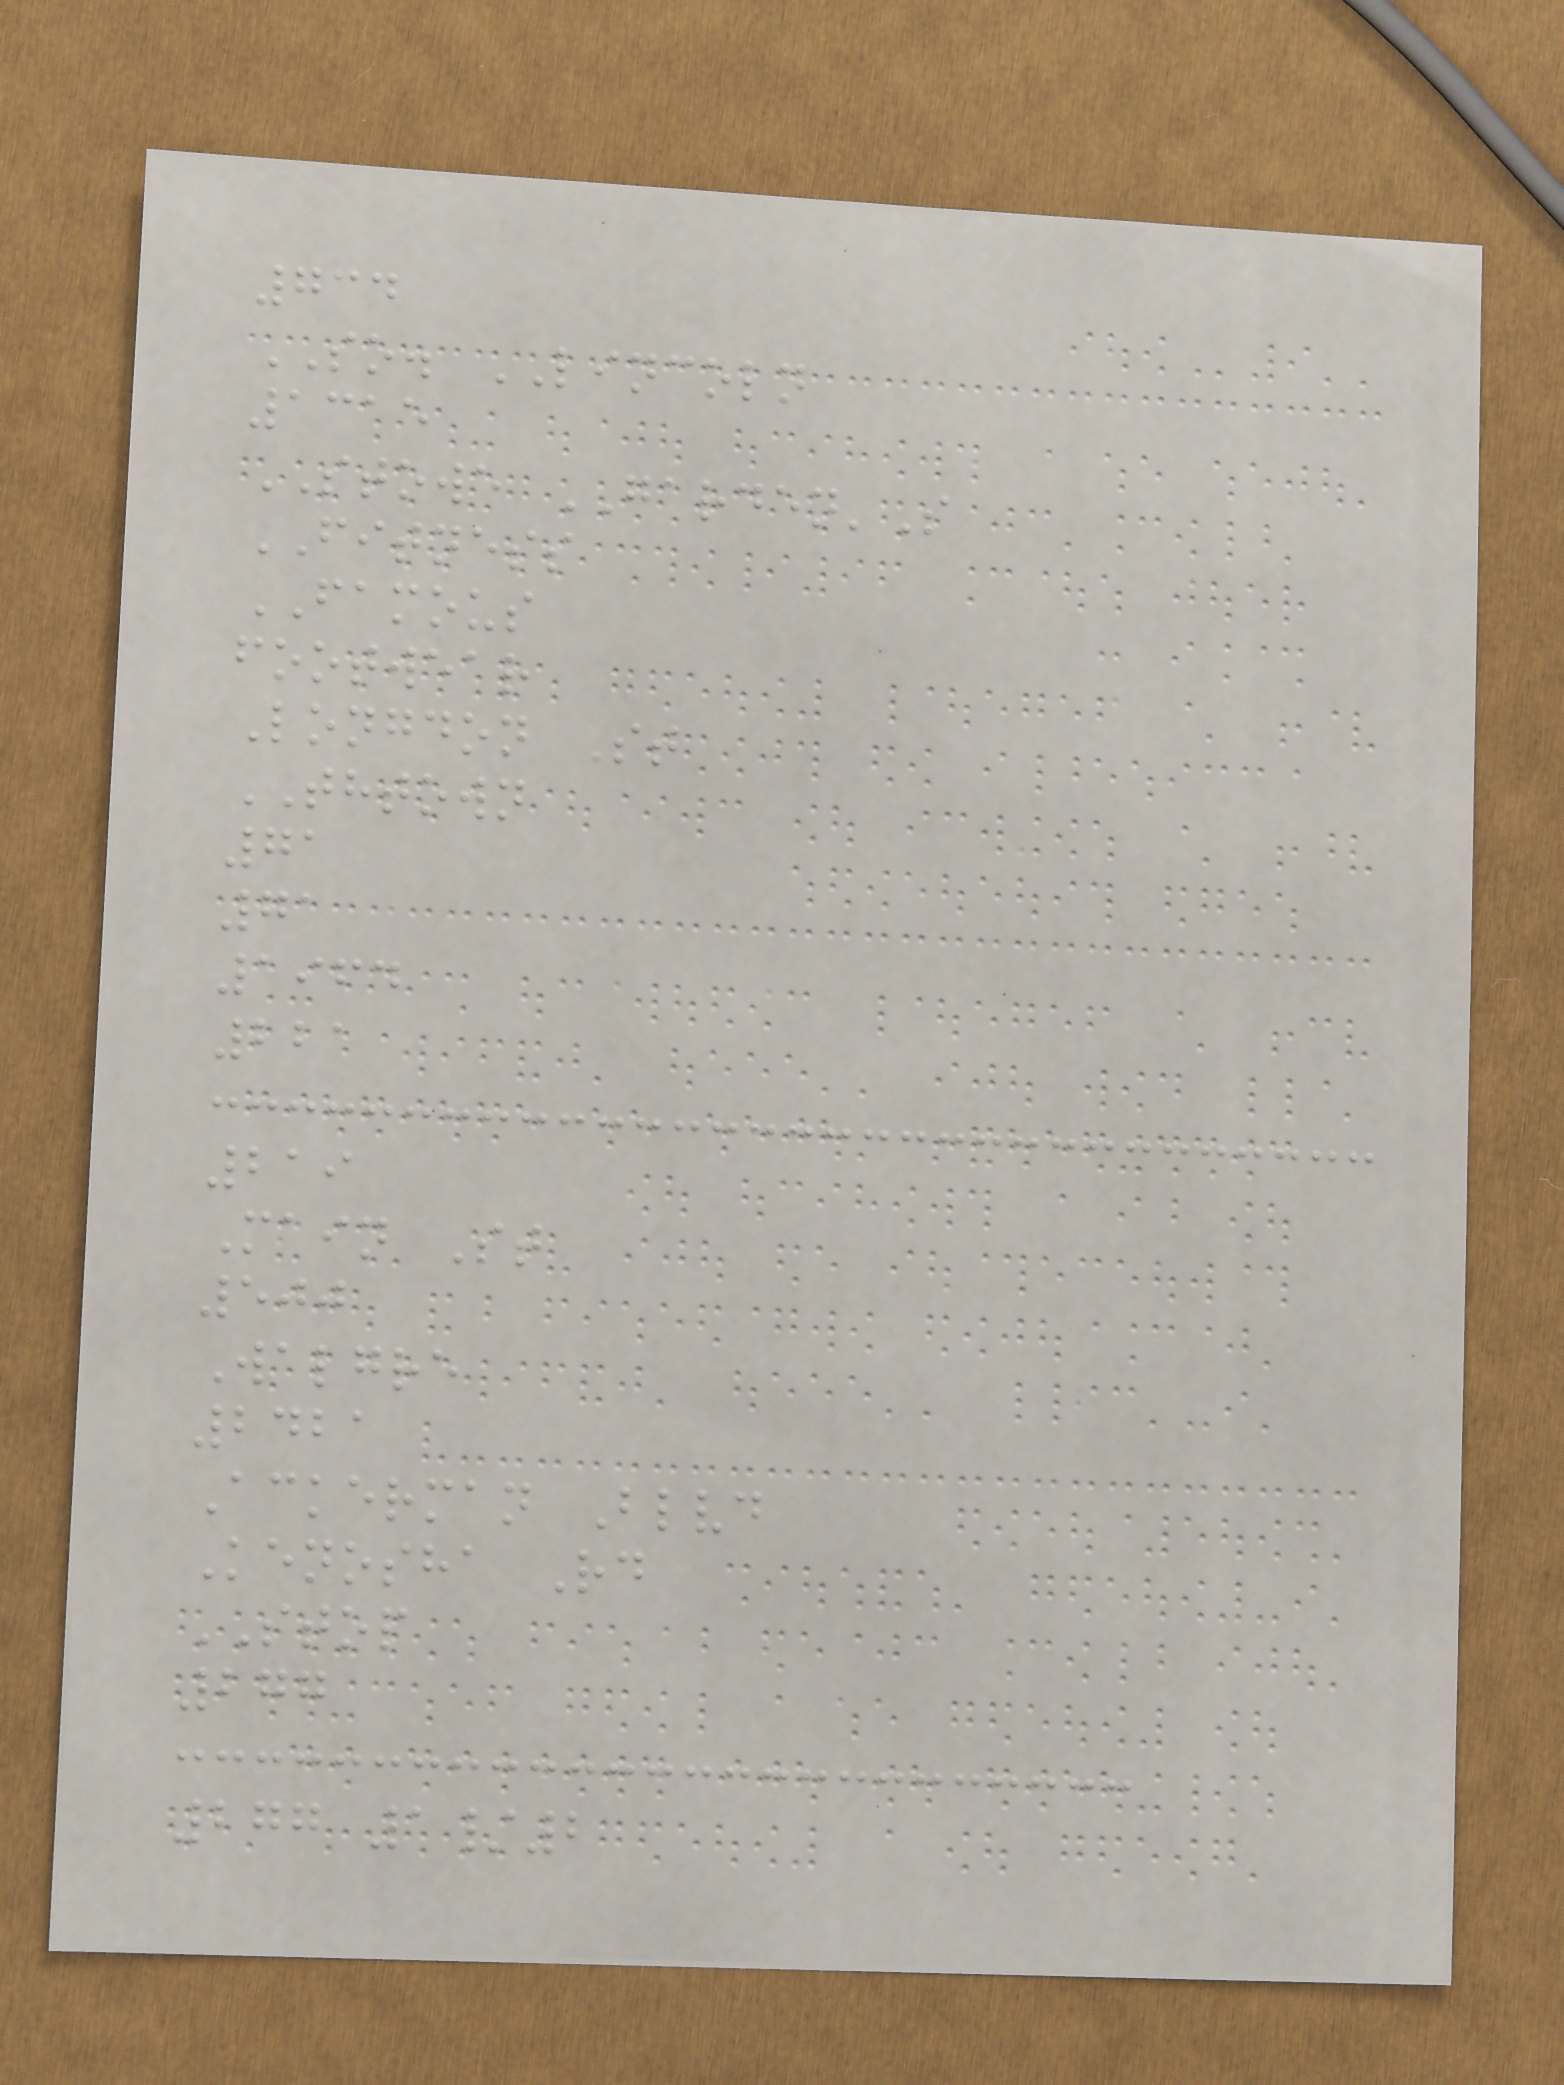734
SO. LINCOLN
1315
STOWE GARDEN'S
FITNESS
FAMOUS
footwear
Longdon St
THTOWN
71
71
1964
221
219
Main St
500
Walgre
2421
Ackerman Blvd
Kenosha Rd
STOP
277
277 1/2
